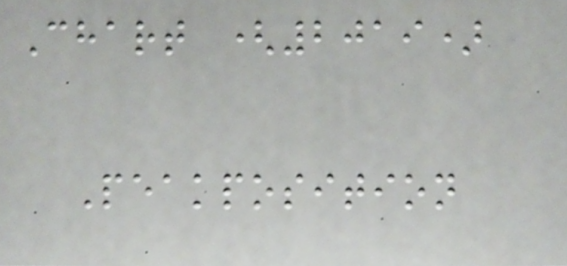Chart (2019)
Peakposition
